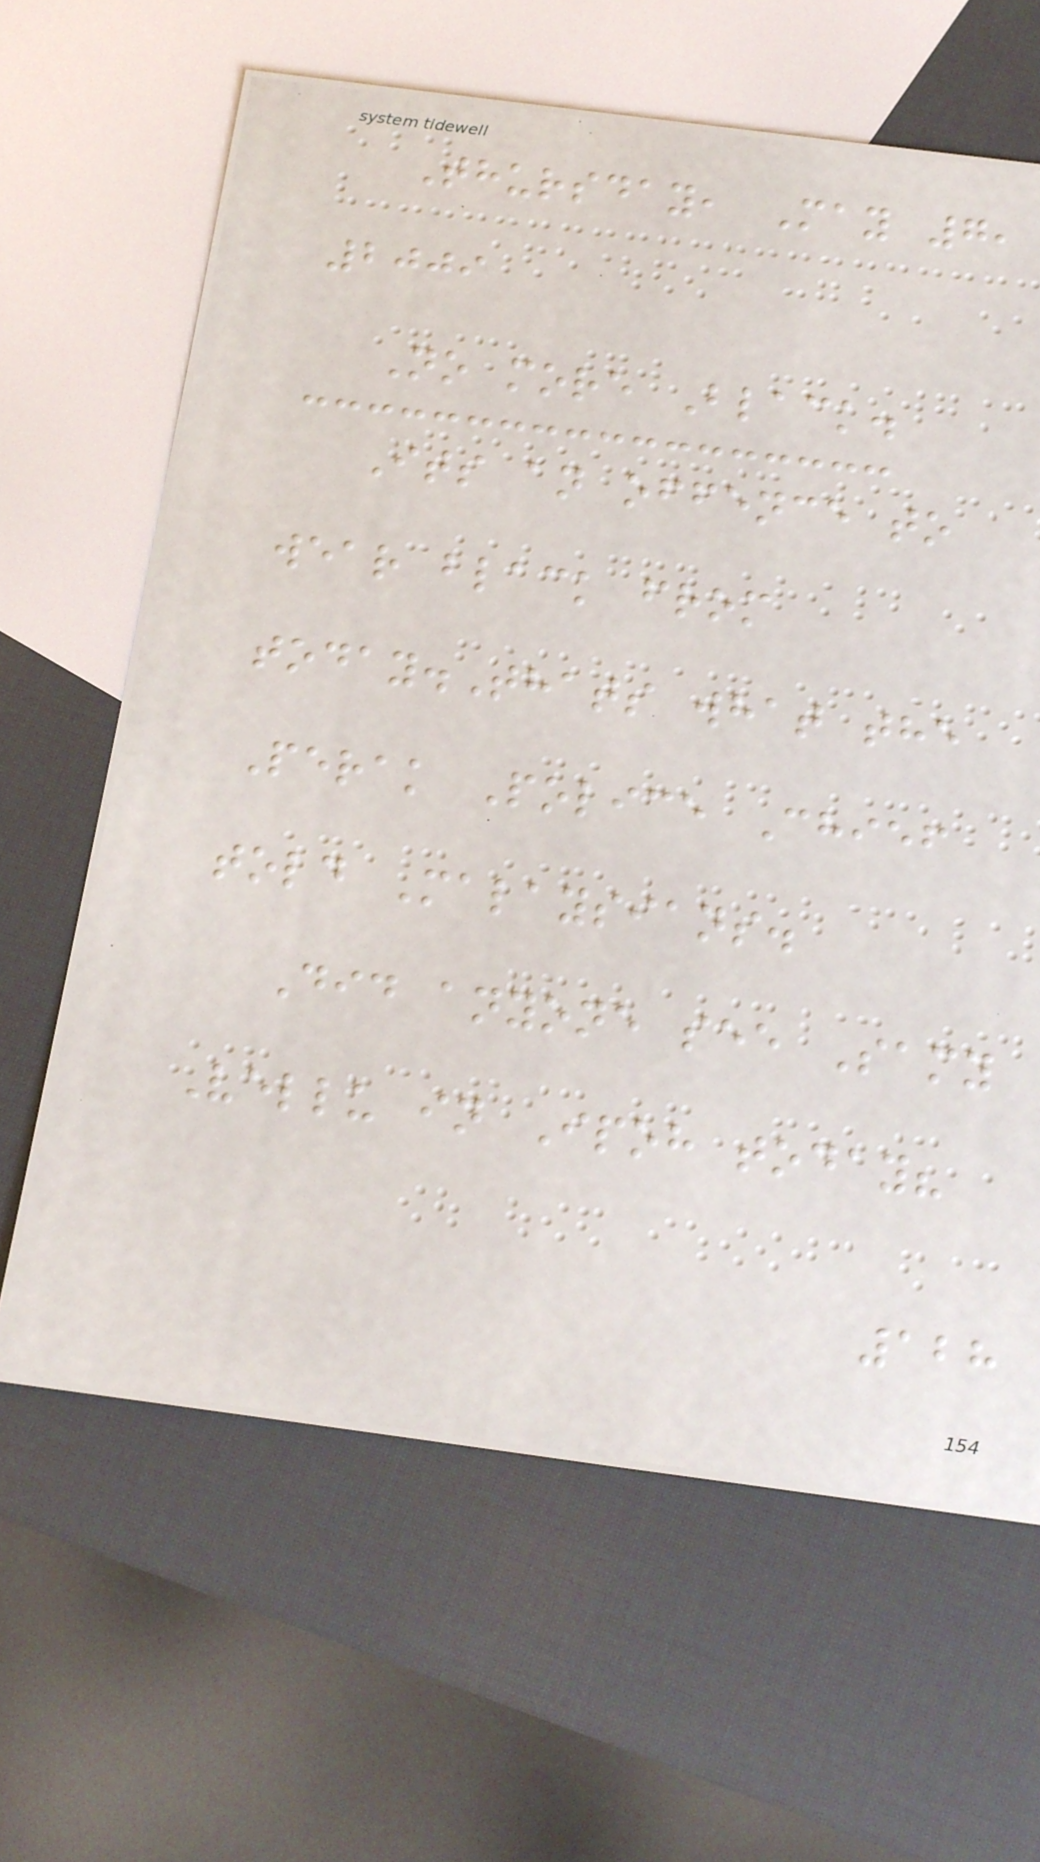Thursday, May 7,
2009
No more Black.
Its an offence to
wear black from
today.Thats what the
Perak Police Chief
told Malaysians.
Did anyone see Samy
Vellu in Ipoh today?
128
